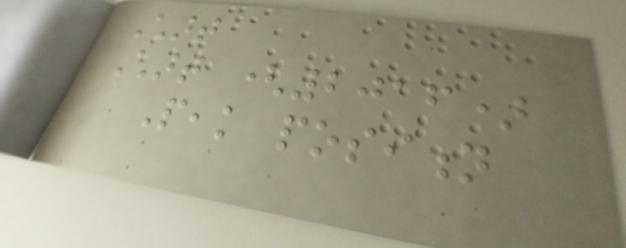Chart
Chart (2016)
Peak position
